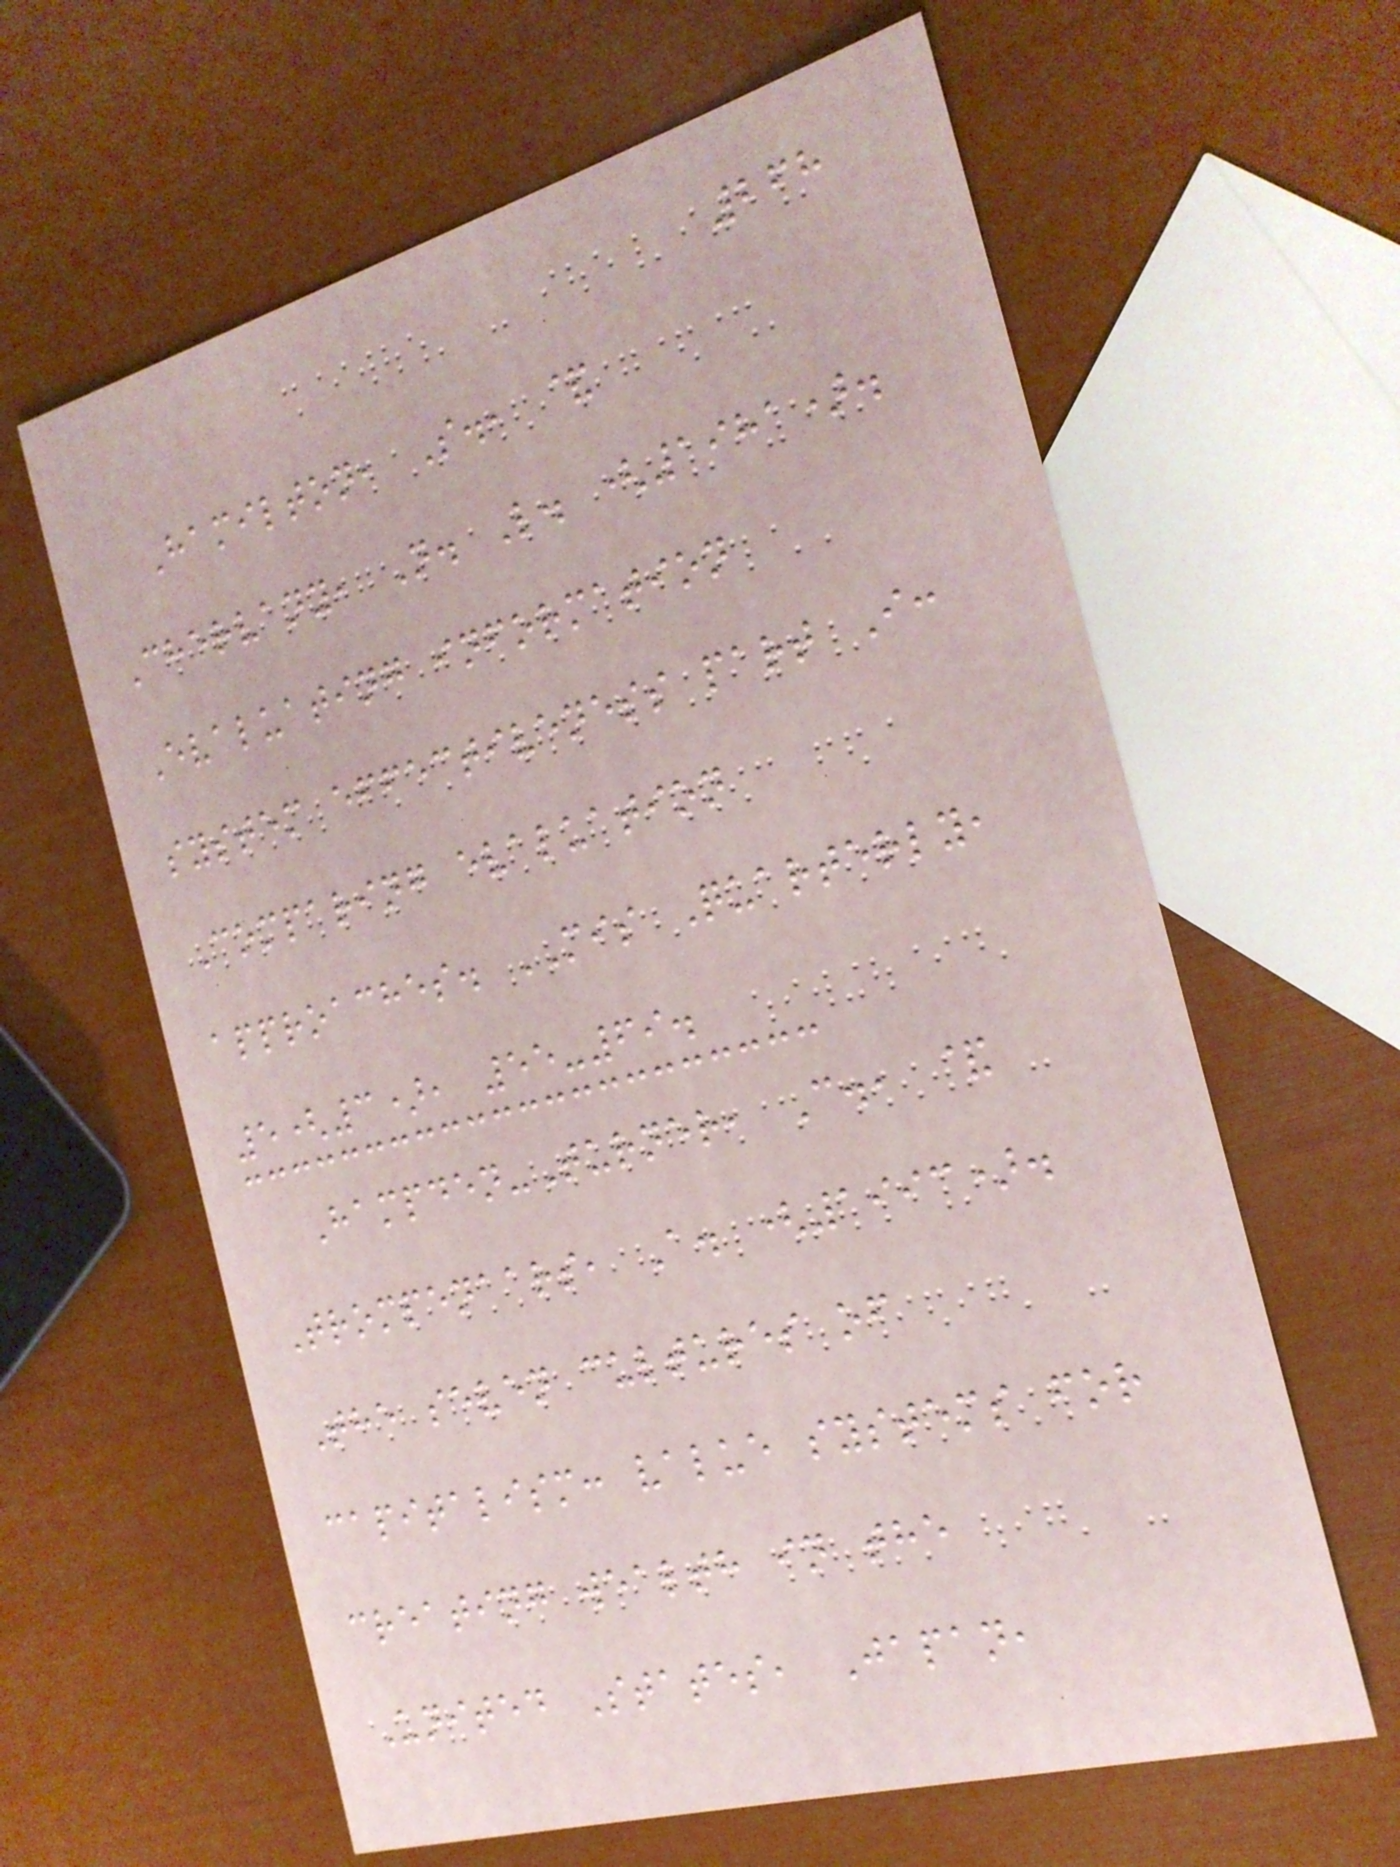268
Hamilton, S., &
Chervany, N. L. (1981).
Evaluating information
system effectiveness part I:
Comparing evaluation
approaches. MIS Quarterly,
5(3), 55-69.
Hampden-Turner, C., &
Trompenaars, A. (1993).
The seven cultures of
capitalism: value systems for
creating wealth in the
United States, Japan,
